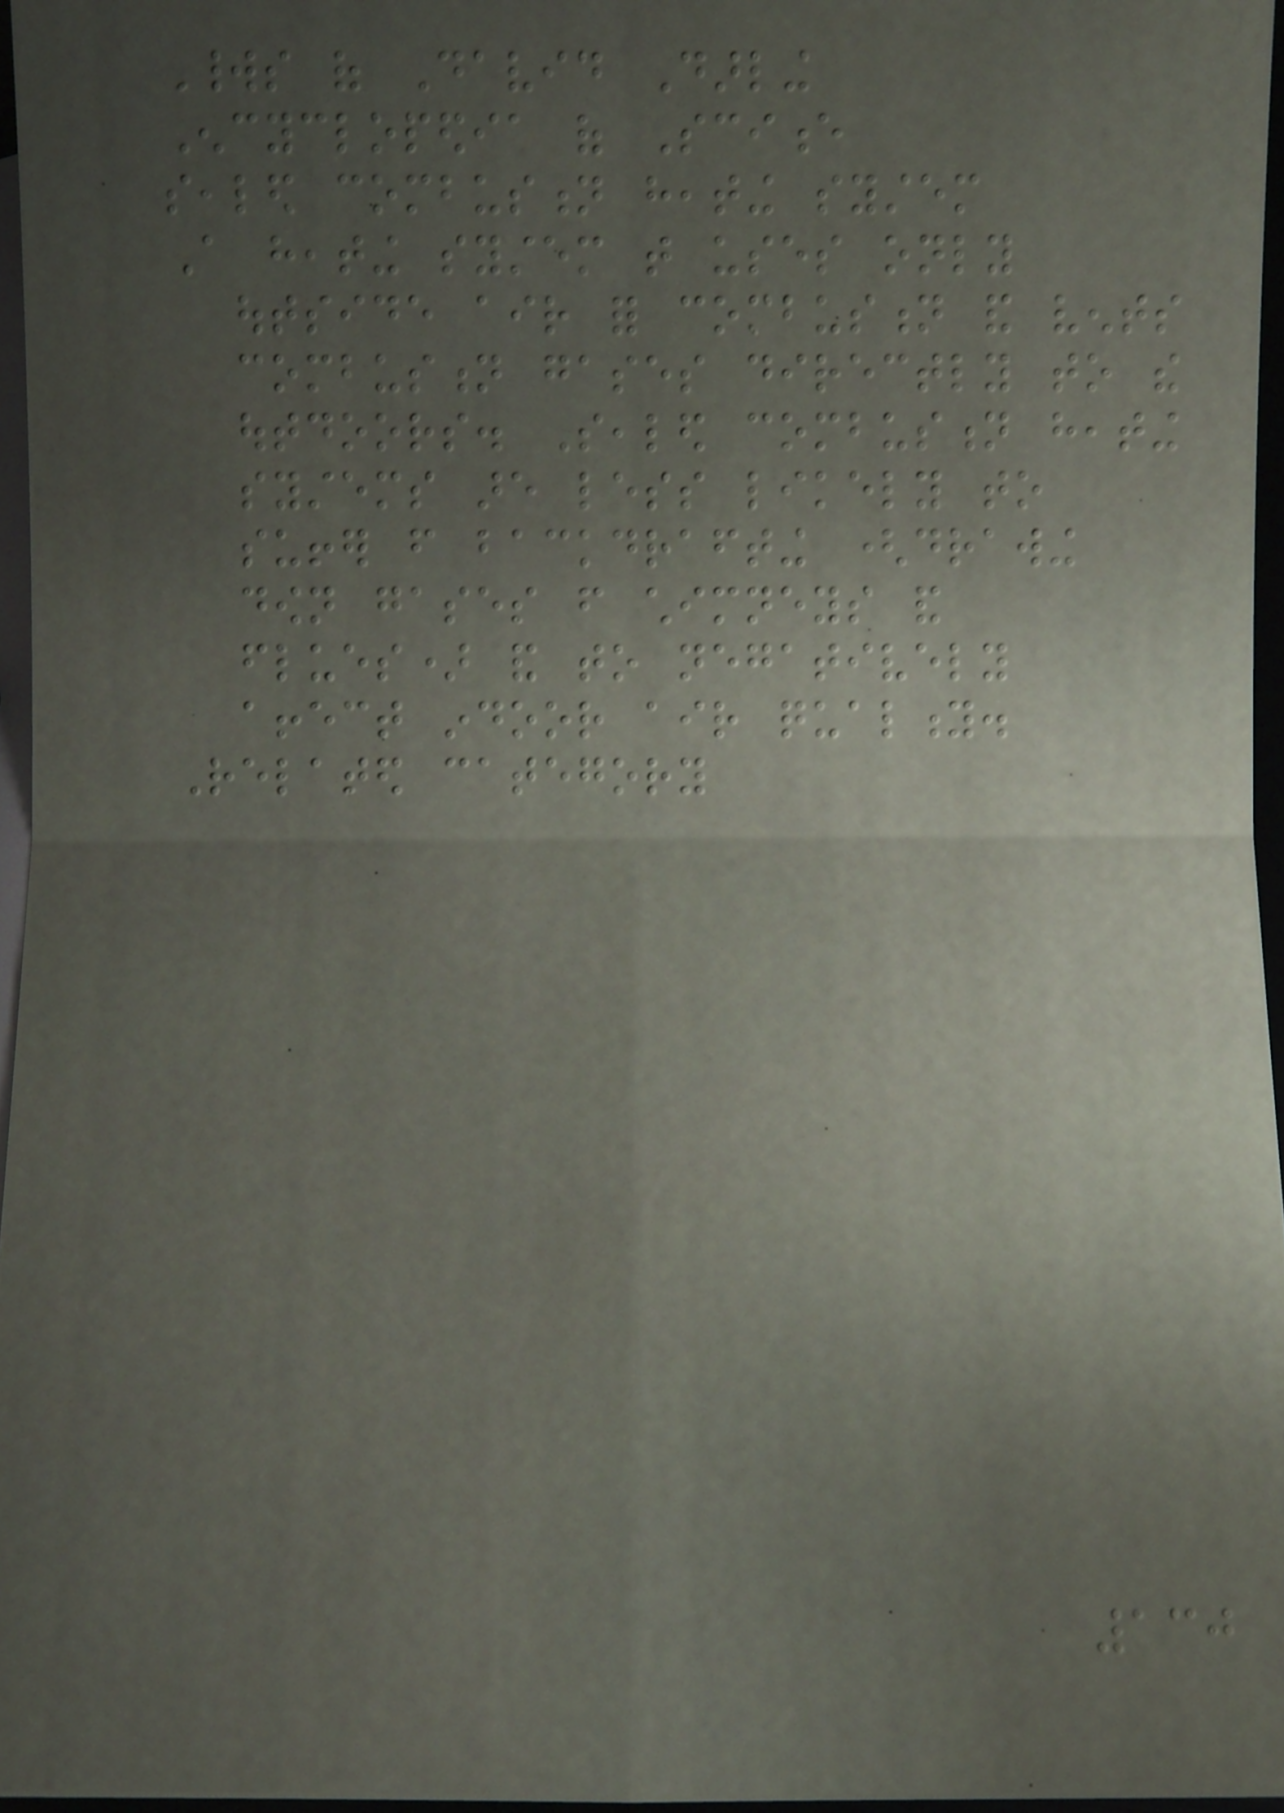Worlds of David Darling
Encyclopedia of Science
sealed combustion heating system
A heating system that uses only
outside air for combustion and vents
combustion gases directly to the
outdoors. Sealed combustion heating
systems are less likely to
suffer from backdrafting (drawing
down gases from chimneys and
flues) and to negatively
affect indoor air quality.
Related category
130
